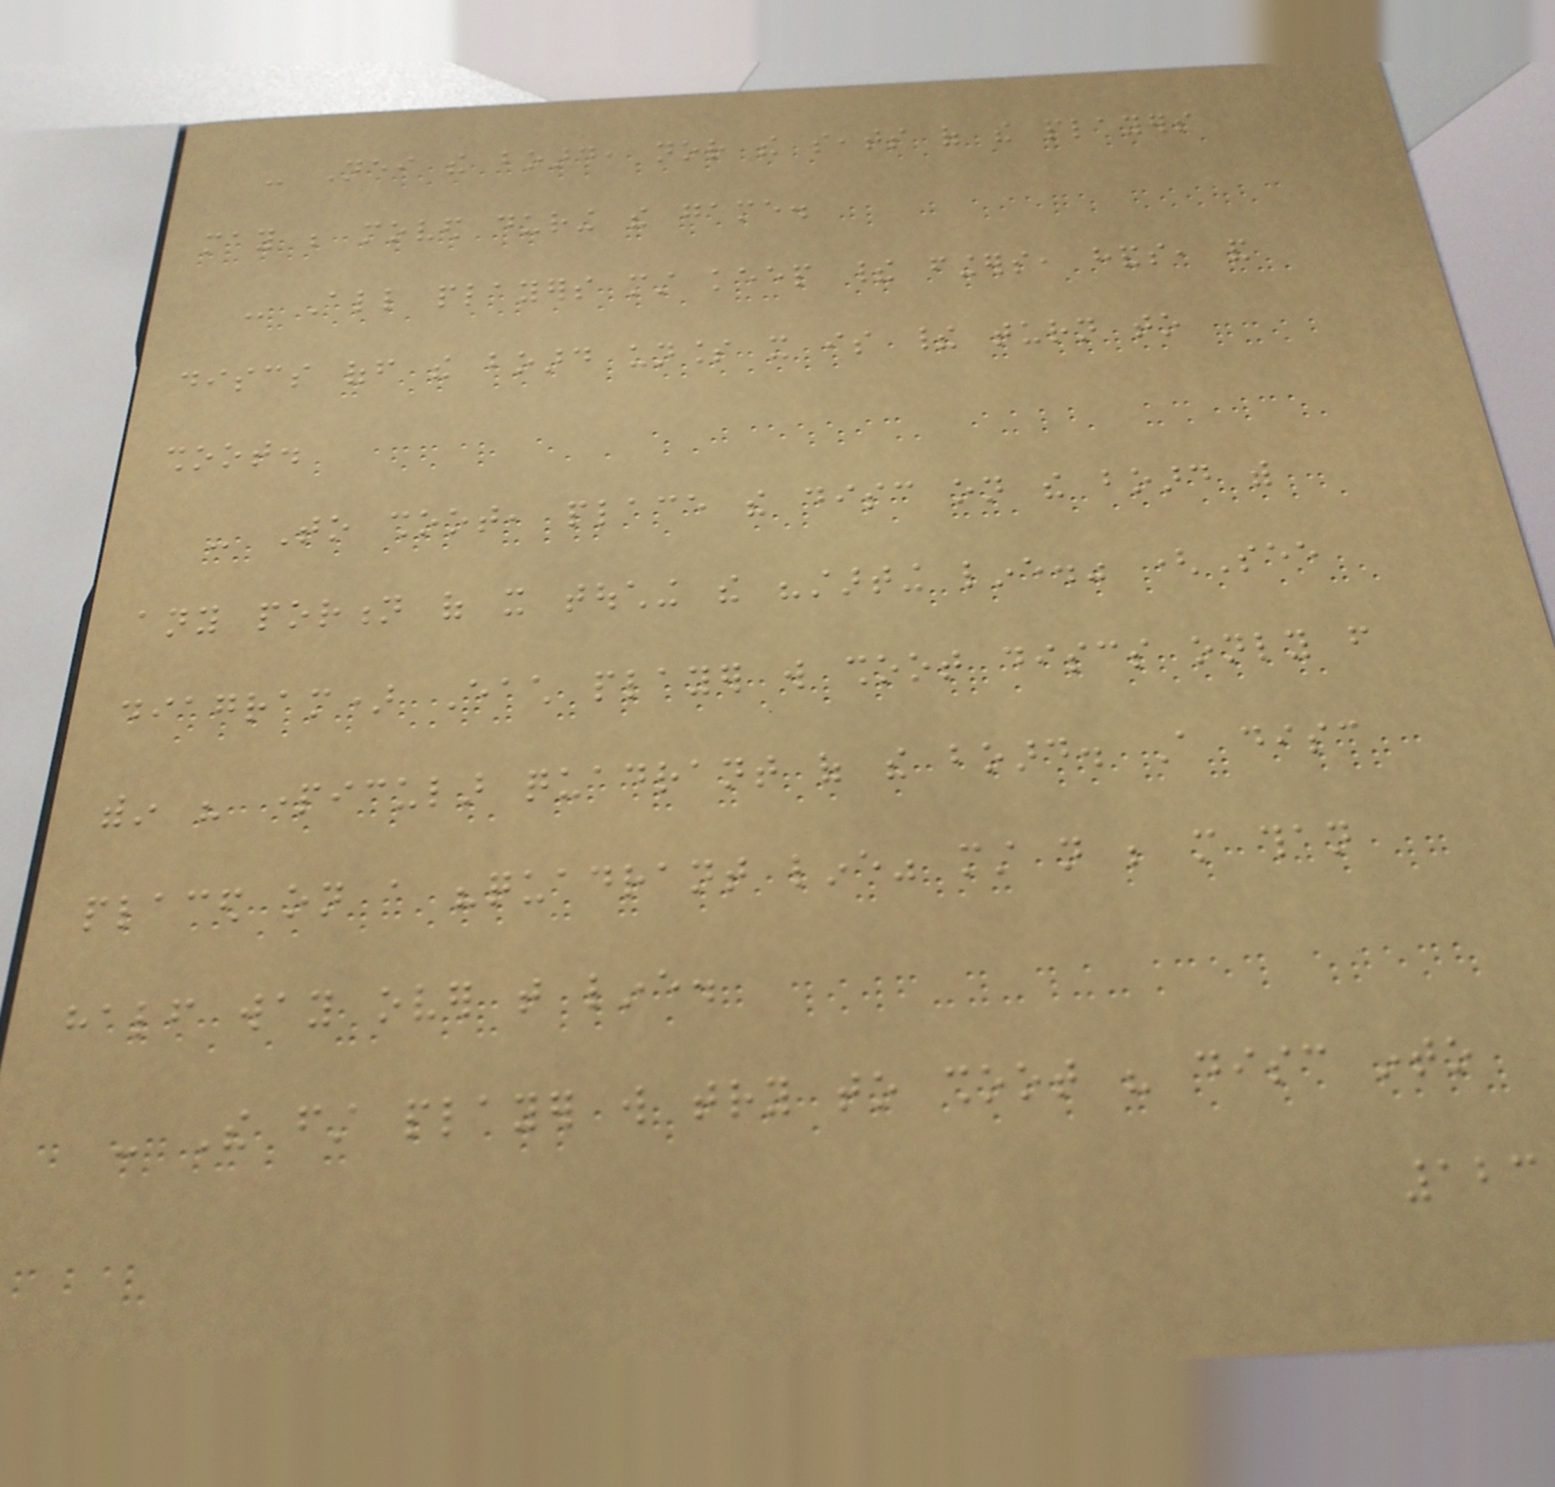- Neither the board, nor the seats of the players
may be moved during the game.
- All players must keep their fingers, hands, and
discs off the board unless it is their turn to
shoot.
- To shoot, place the disc on the board with
any portion of it touching the "starting line." (See
diagram) Each player will shoot discs only from
within his particular quadrant of the board. A disc
placed on a "quadrant line" must not be more than
half way over that line.
- The first player will try to shoot his disc into
123
